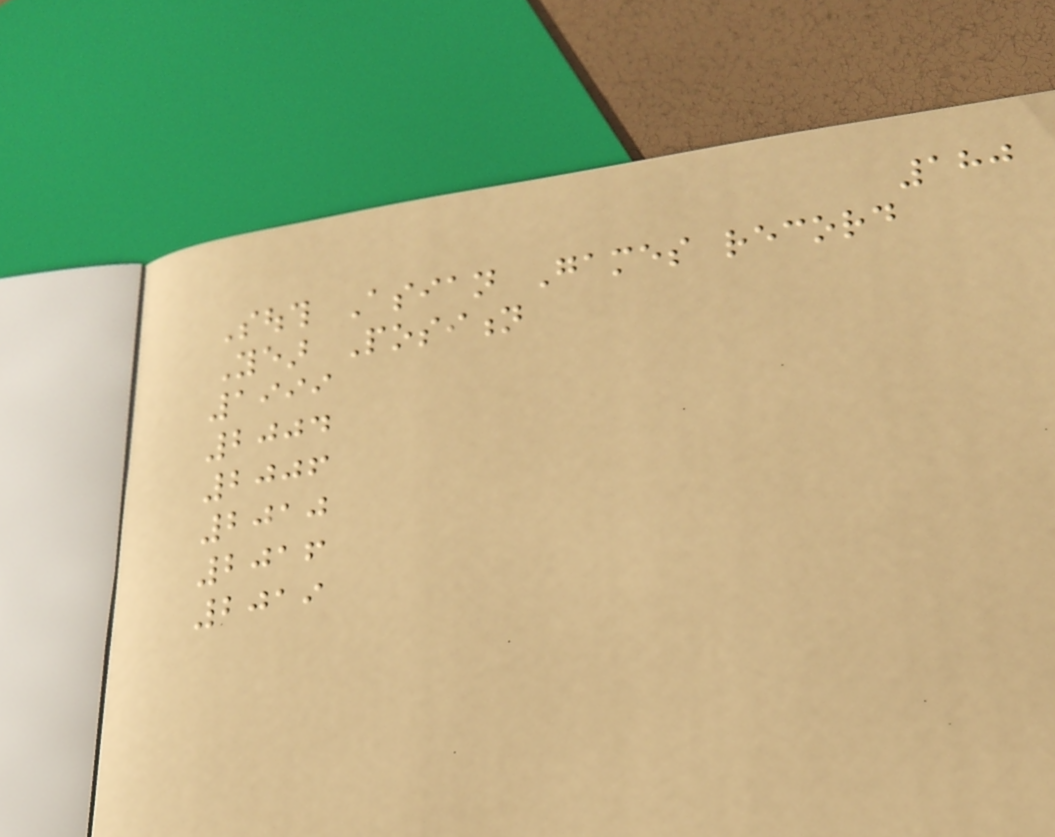180
South Asian Games record
Year Position
1999
2004
2006
2010
2016
2019
